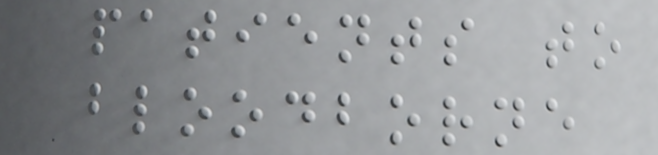patients to
bloodborne
